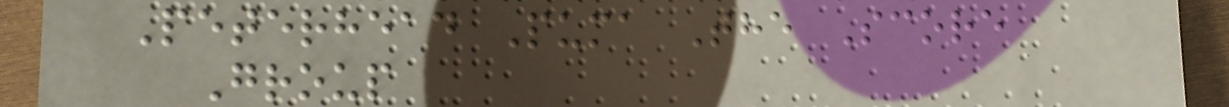Peterhead Puma The Score
Group
